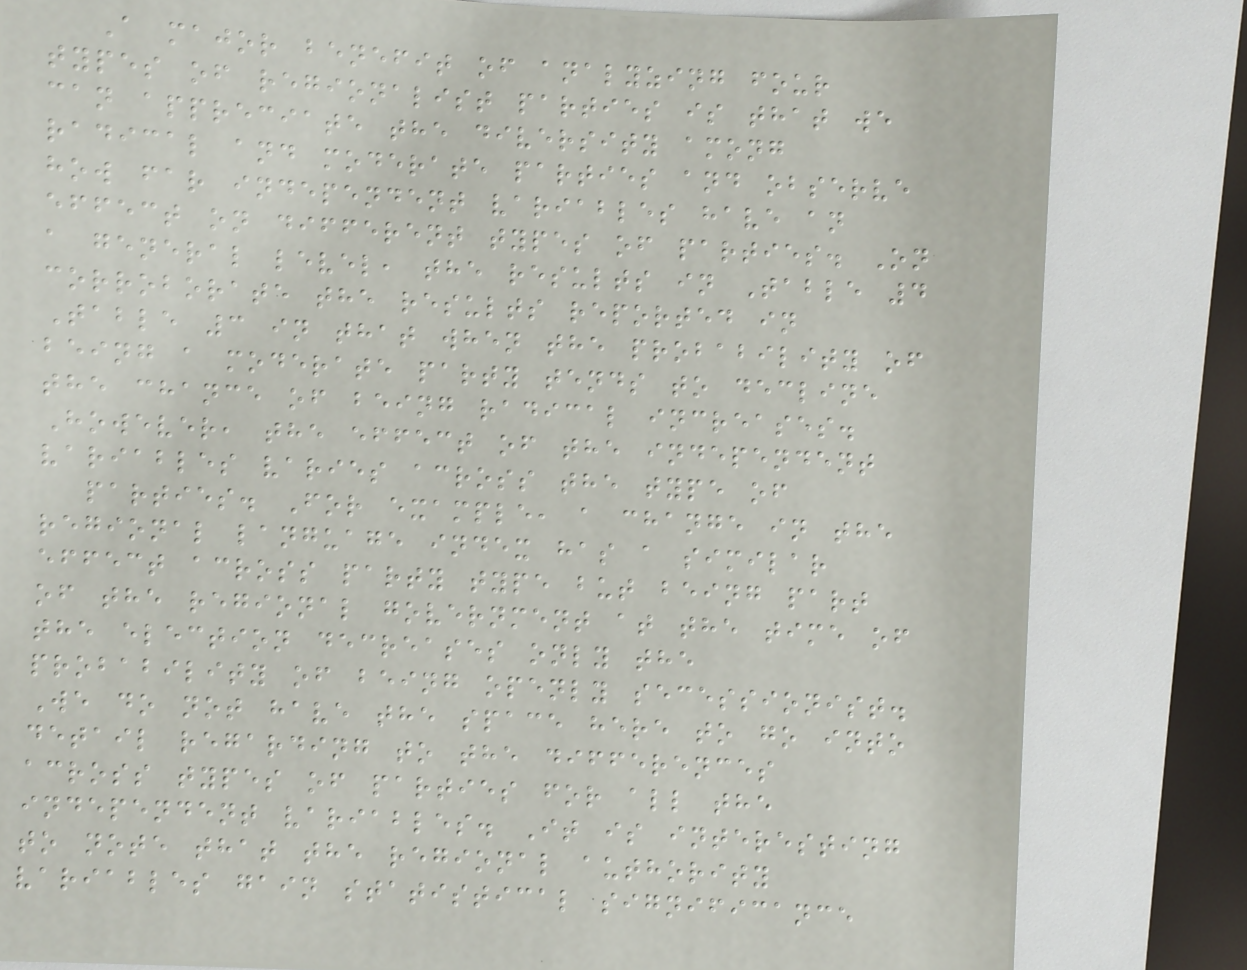A major benefit of analyzing four
types of regionalist parties is that we
can appreciate the diversity among
radical and moderate parties and observe
how far independent variables have an
effect on different types of parties. On
a general level, the results in Table 4
corroborate the results reported in
Table 3 in that when the probability of
being a moderate party tends to decline
the chance of being radical increases.
However, the effect of the independent
variables varies across the type of
parties. For example, a change in the
regional language index has a similar
effect across party type but being part
of the regional government at the time of
the election decreases only the
probability of being openly secessionist.
We do not have the space here to go into
detail regarding to the differences
across types of parties for all the
independent variables. It is interesting
to note that the regional authority
variables gain statistical significance
